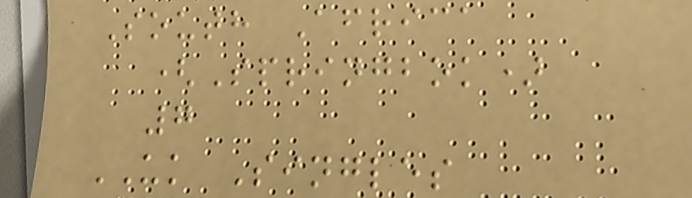South Africa
(Springbok)
7
UK Singles
